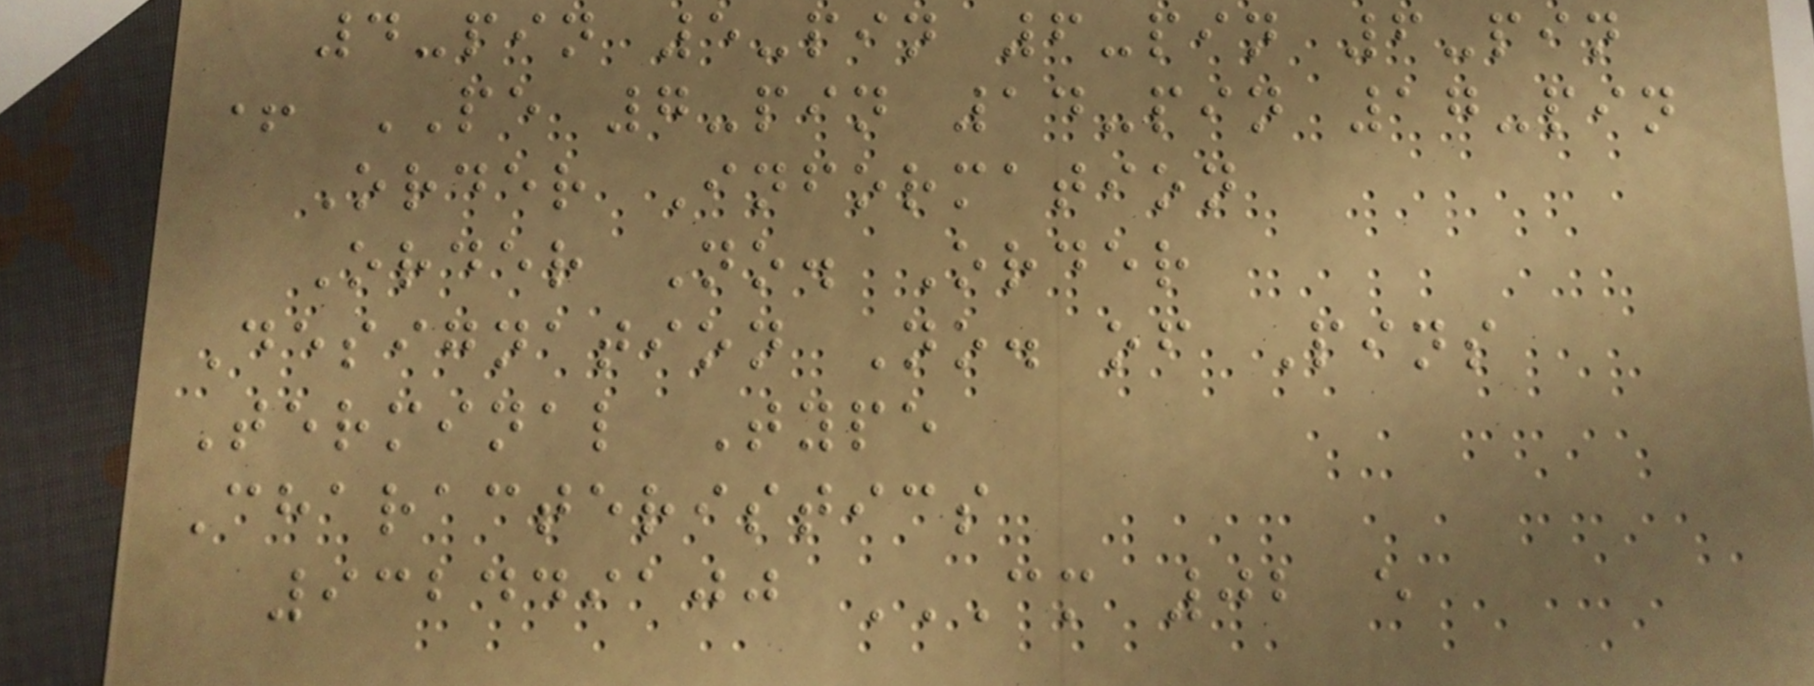4-pin 5-pin 6-pin 6-pin
+ PE 7-pin 14-pin 17-pin
Order Information
Order No. Order
Designation No. of Pins
Terminal Type
Characteristics
932449100 CM 02 E
